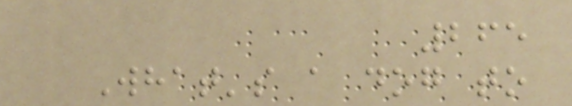265
What's a dog to
